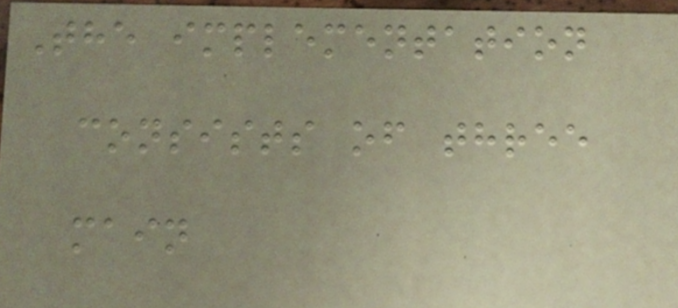The implementation
consists of three
main
